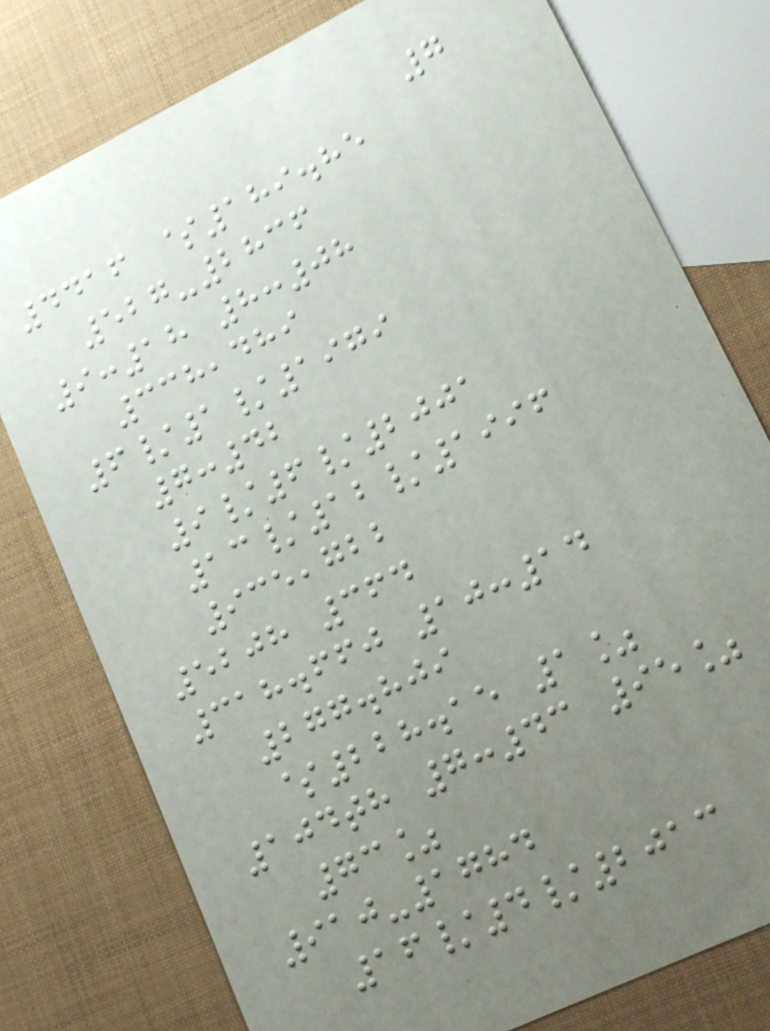7
4416 $189.85
527-2836
9:18 8:08
338,489
6/1/1979
7:42
9/6/2001
13/12/1996
935,722
5208 364
318.660 10:14
277.809
$228.15 1%
104th 7:43 95%
73%
910-1784
16/4/2013
